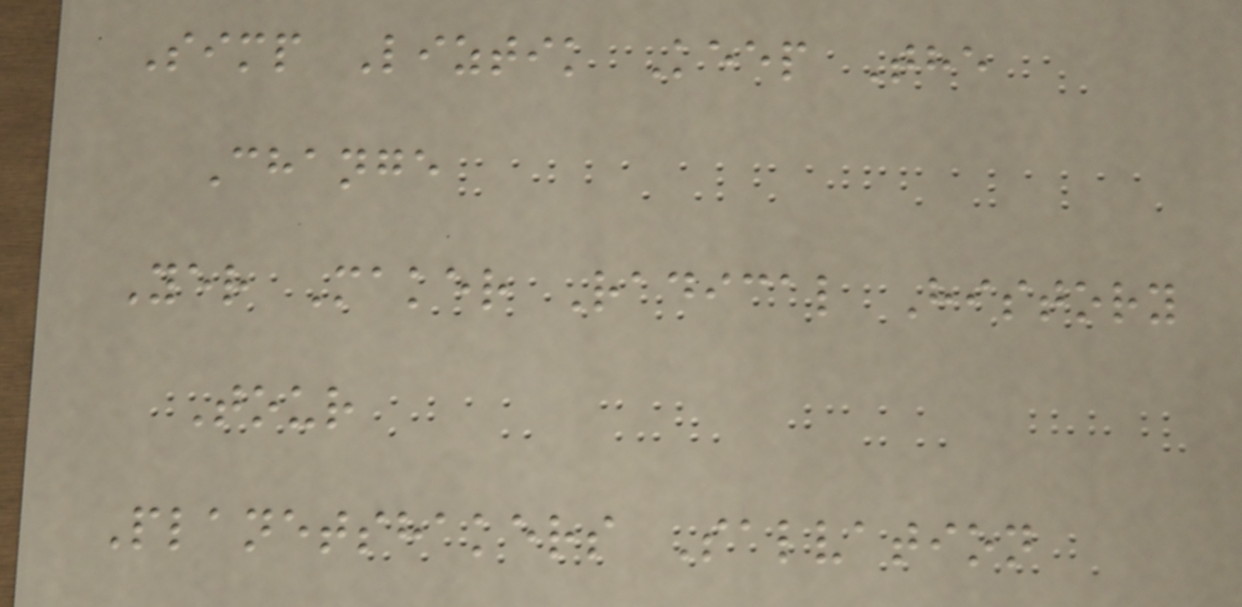Simp Liztik Keep The
Change
Yer Maker Radical History
Tour
Planetshakers Salvation
